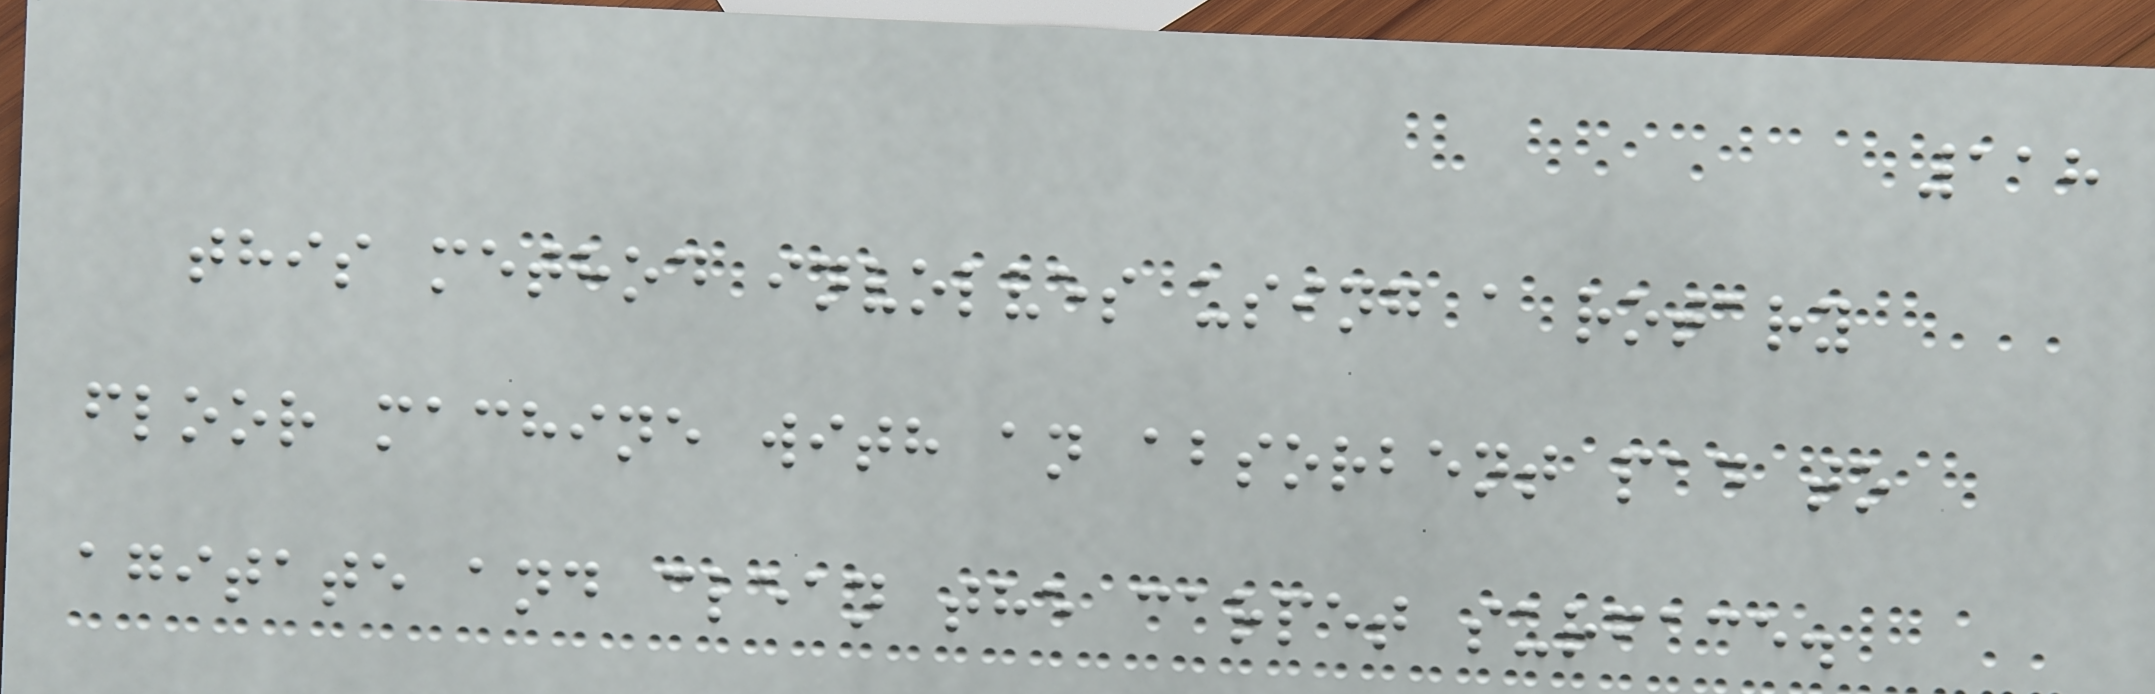118
this method involves using a rotary
floor machine with an absorbent pad to
agitate and clean the carpet surface.
